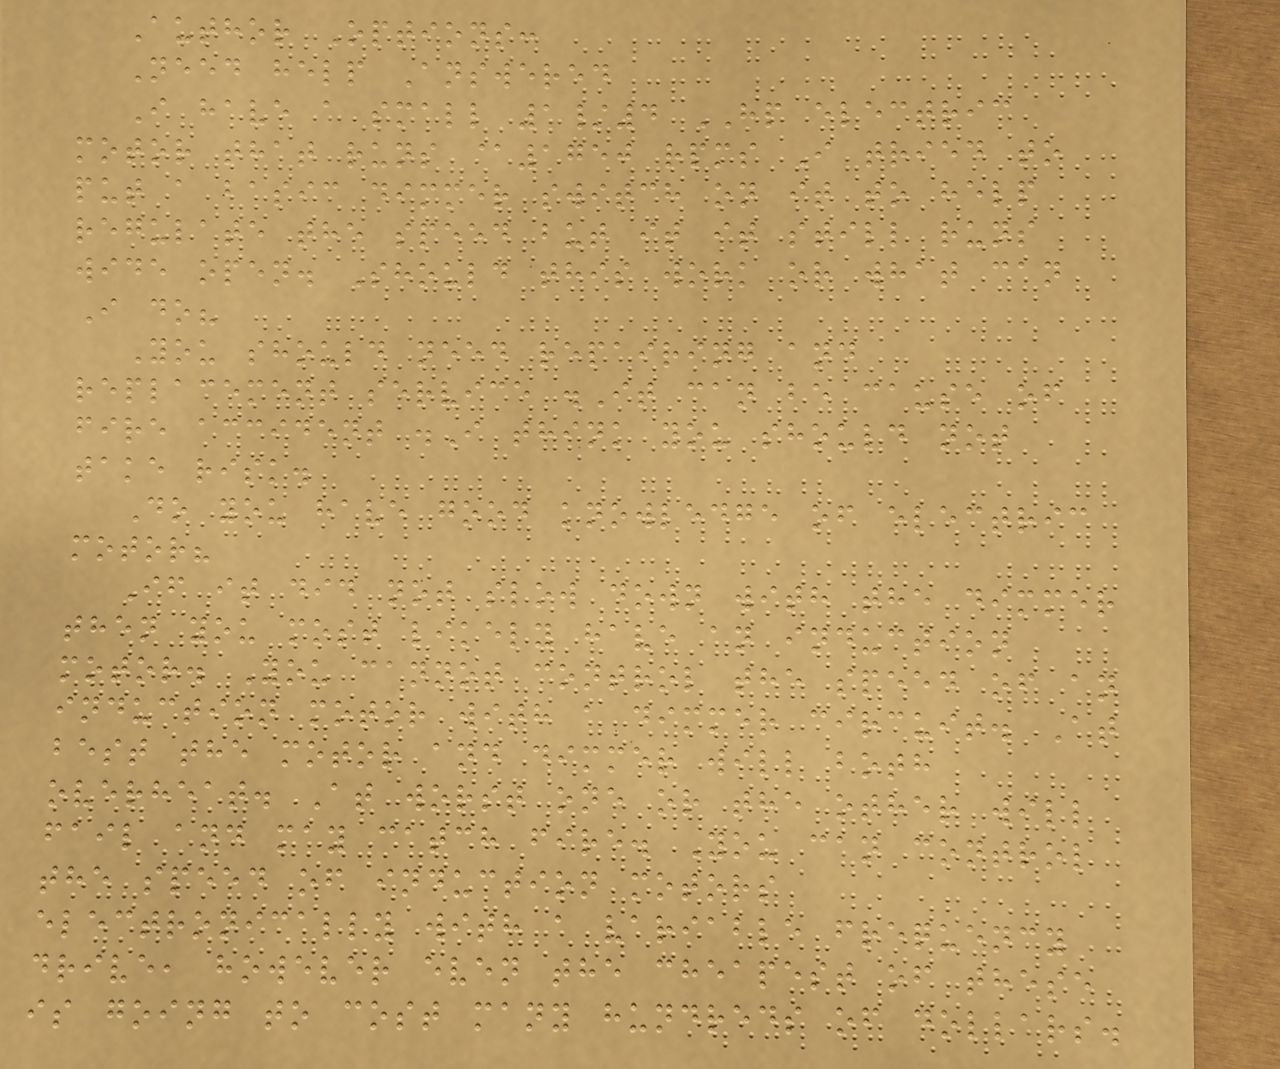Author Options:
Need help Answered
I have a small 1/4 HP electric
motor that runs @1750 rpms I tried to
put a basic dimmer switch on it to help
regulate the speed but it it still runs
wide open. Should this work or what can
I do?
You should need repairing and
replacement service .It can be cause of
fire accident .I think you should not
take risk.
Do you have good knowledge of electric
motor?
If it did not slow down with the dimmer
then you most likely have an induction
motor. You cannot control the speed of an
induction motor with a dimmer circuit. At
best the motor and dimmer will both
overheat. At worst one or the other will
fail and may catch fire. You can control
the speed of induction motors
electronically with a variable frequency
drive, however even the cheapest of these
is going to cost many hundreds of dollars.
